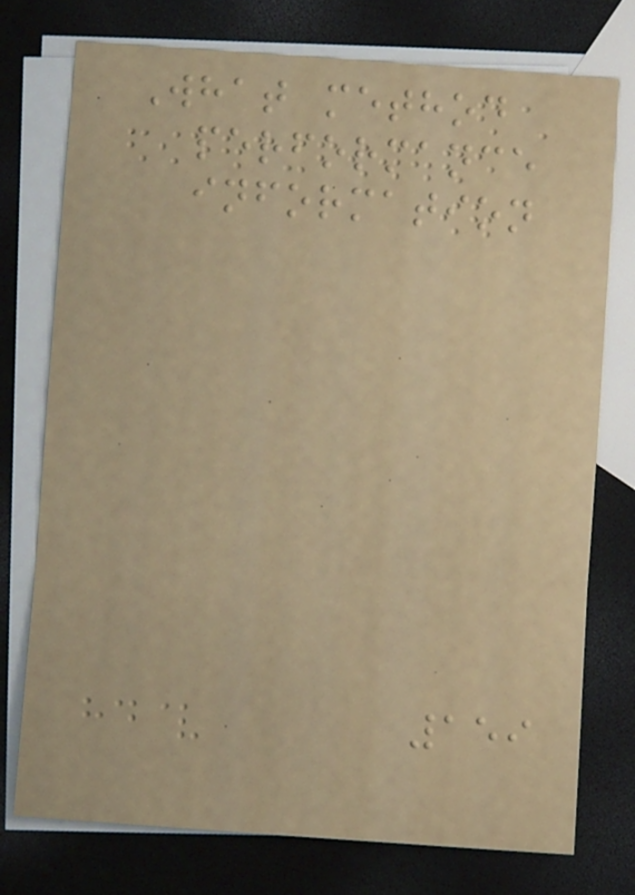What method
performance
information
159
